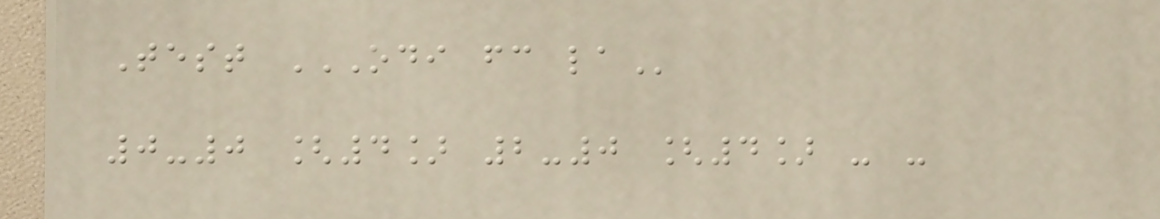Test ODI FC LA
0-0 [4] 2-0 [4] - -
